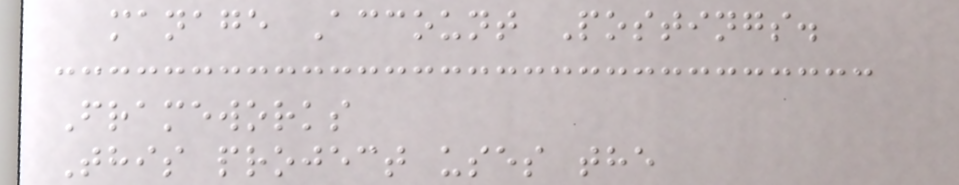manage Account Postings.
Frameworks
This project uses the
